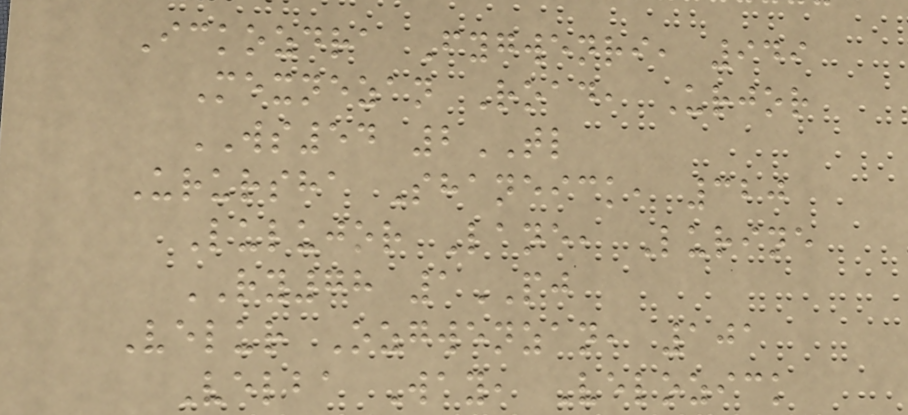Ickozdra Fygwenri, 949
Mexnezan Road, Urjor
WS54 2TL
Urursha Shaneick, 320
Lulujor Lane, Lurine
RY78 1PJ
Velur Ozgwenzan, 101
Velba Way, Velozick
